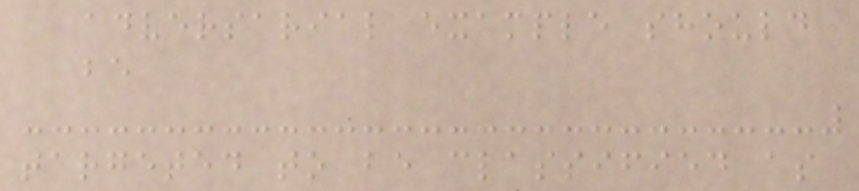adversarial example should
be
targeted to be classified as
